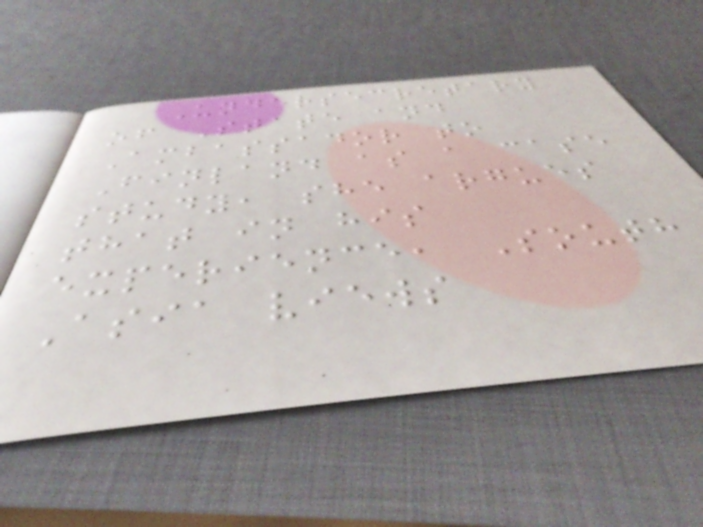Undersecretary
of State and
Ambassador to
Finland as a case
study, she argues
that in his
experience, South
Asia views
